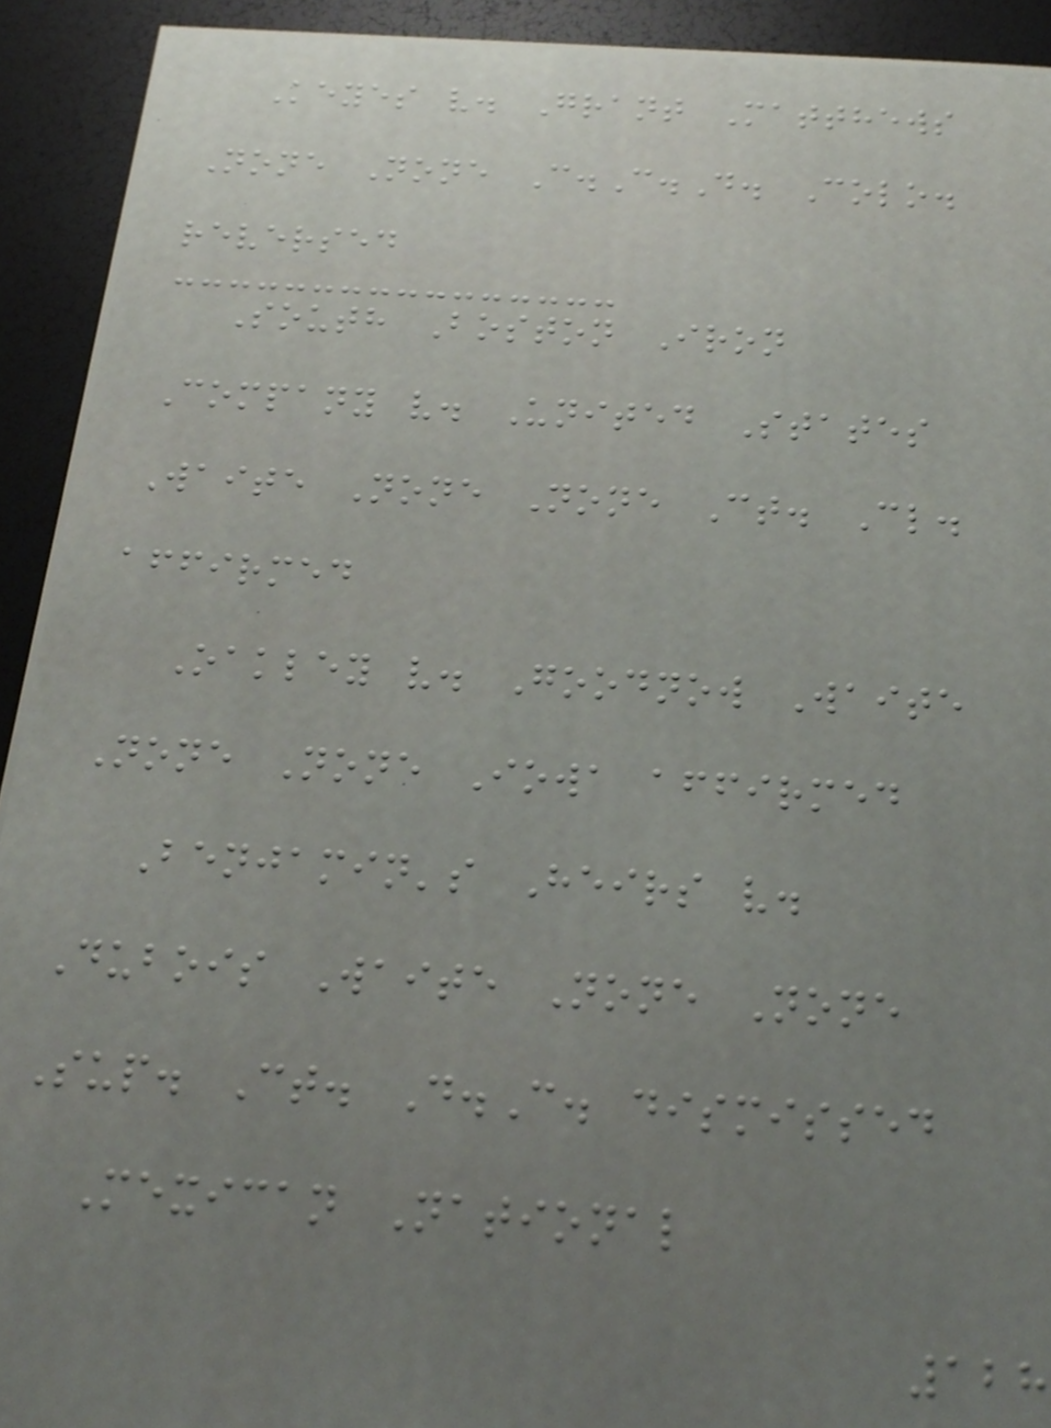Keyes v. Grant Matthews
None None C.C.D. Colo.
reversed
South Boston Iron
Company v. United States
Waite None None Ct. Cl.
affirmed
Oakley v. Goodnow Waite
None None Iowa affirmed
Benjamin's Heirs v.
Dubois Waite None None
Sup. Ct. D.C. dismissed
Mexican National
128
